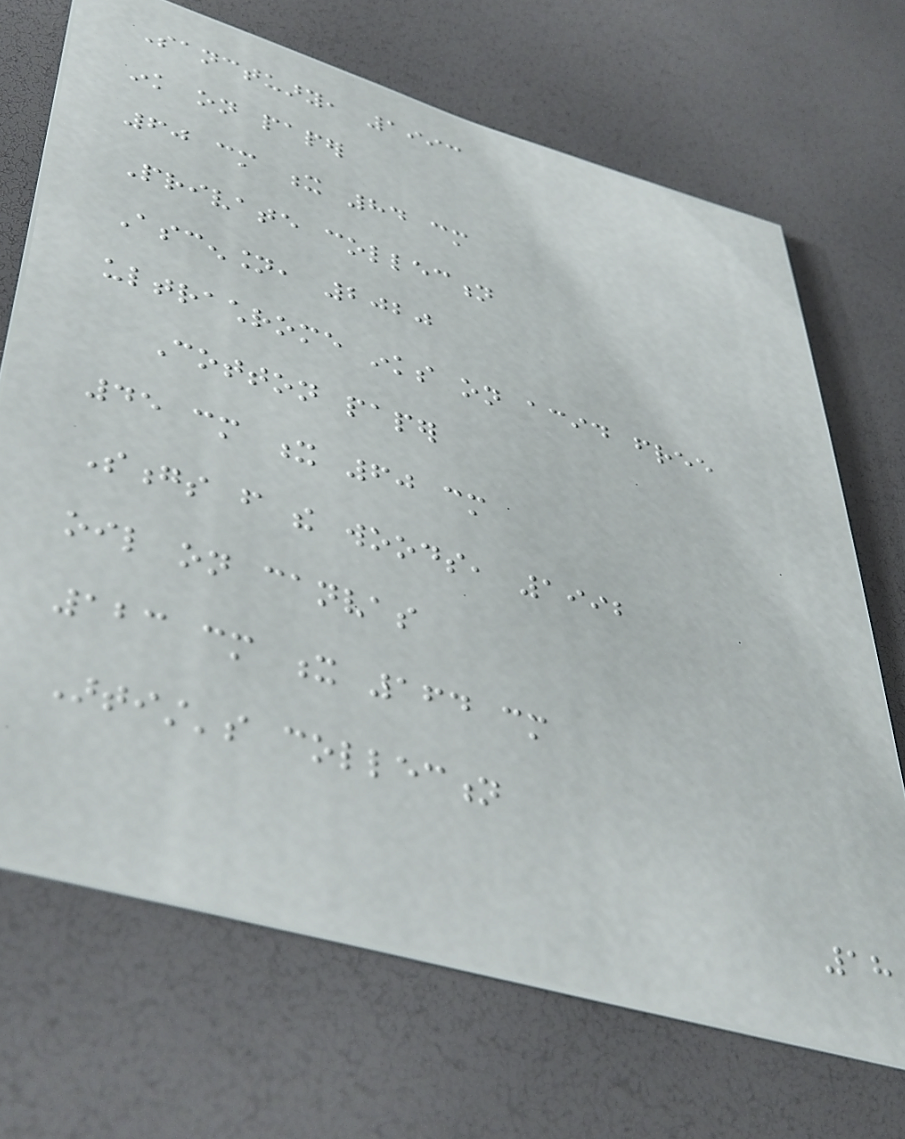Sanctuary, 1993
ink on paper
60 cm x 84 cm
Private collection
Ascension, 2020
ultrachrome inks on acid free
Cotton paper
45 cm x 60 cm
Songs from the woods, 1992
oil on canvas
123 cm x 164 cm
Artist's collection
18
